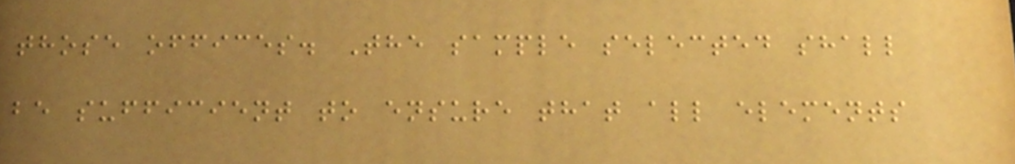those offices. The sample selected shall
be sufficient to ensure that all elements
